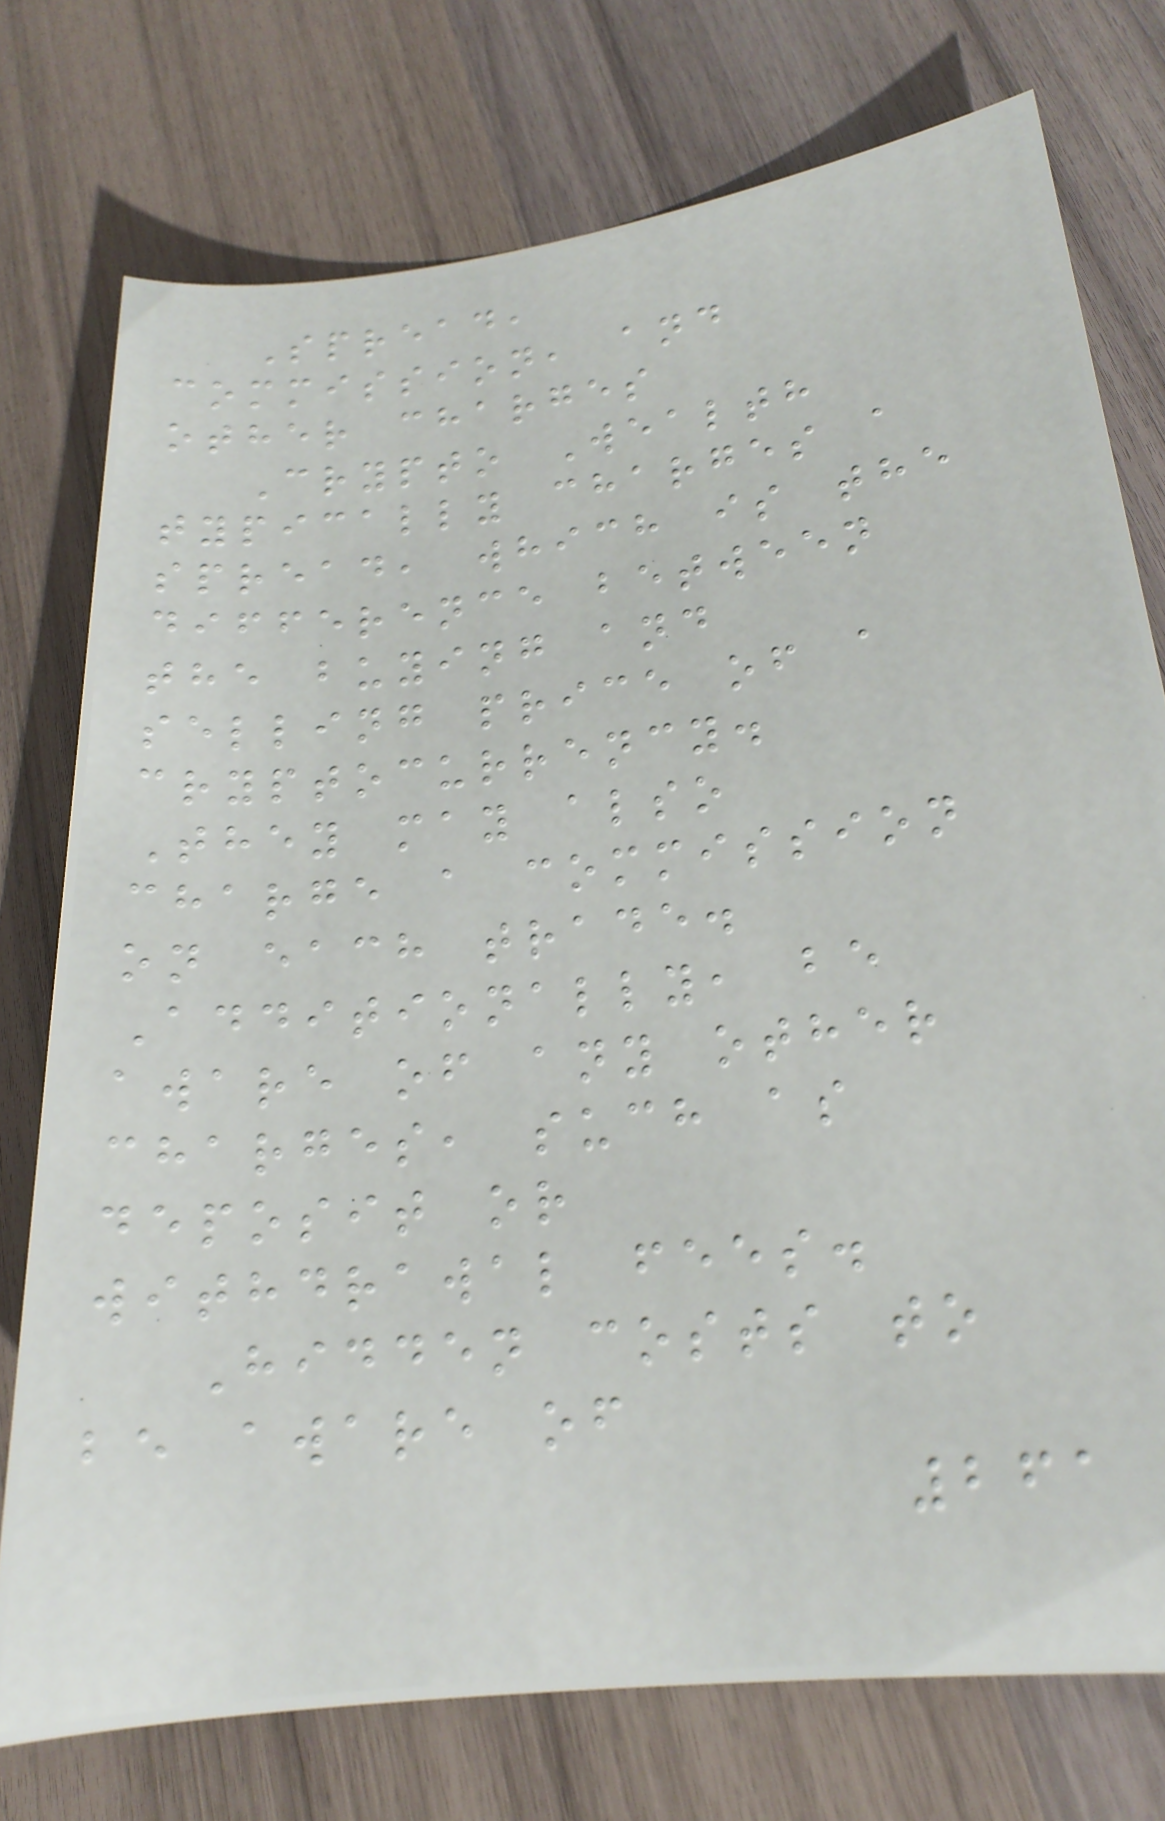Spread,
commission, and
other charges
Crypto Wealth
typically charges a
spread, which is the
difference between
the buying and
selling price of a
cryptocurrency.
They may also
charge a commission
on each trade.
Additionally, be
aware of any other
charges, such as
deposit or
withdrawal fees.
Hidden costs to
be aware of
261
